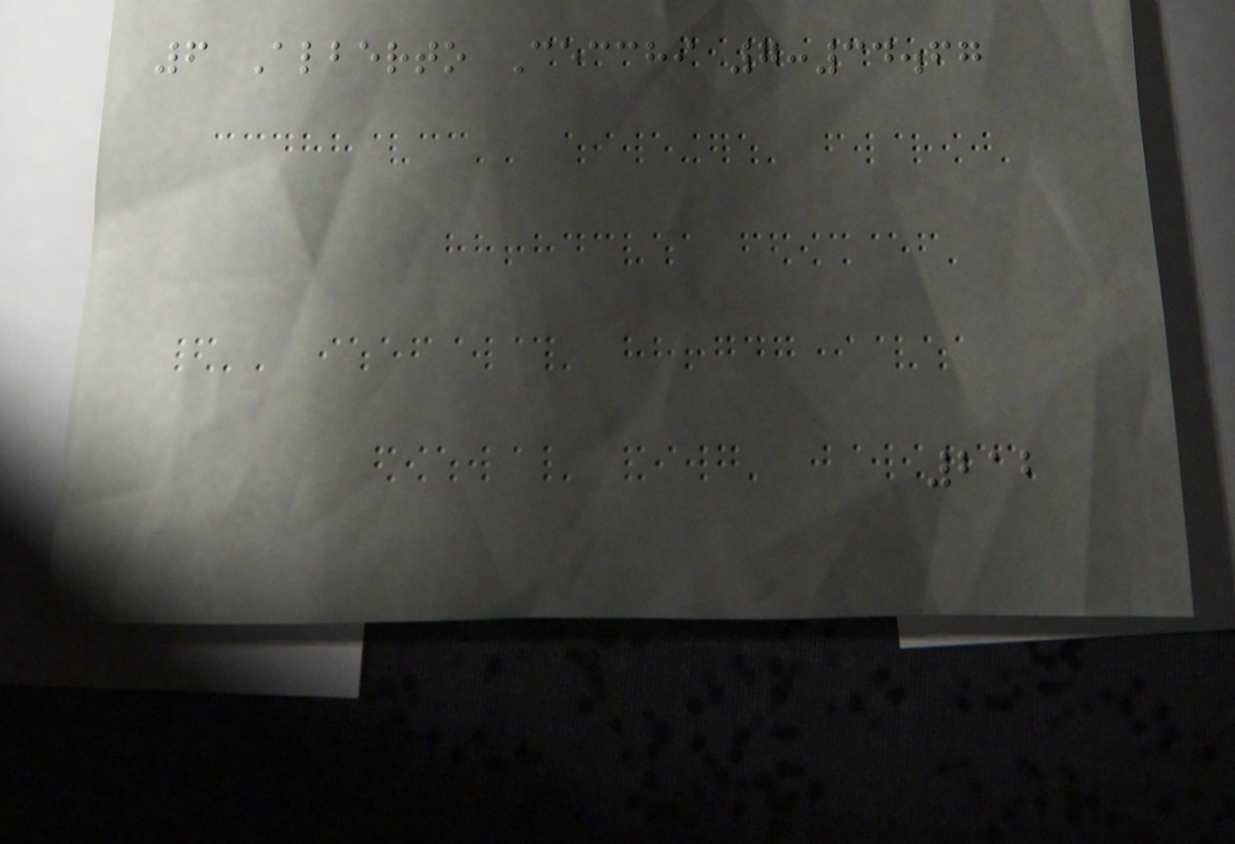6 Alberto Cecchi 7:34.67
212
